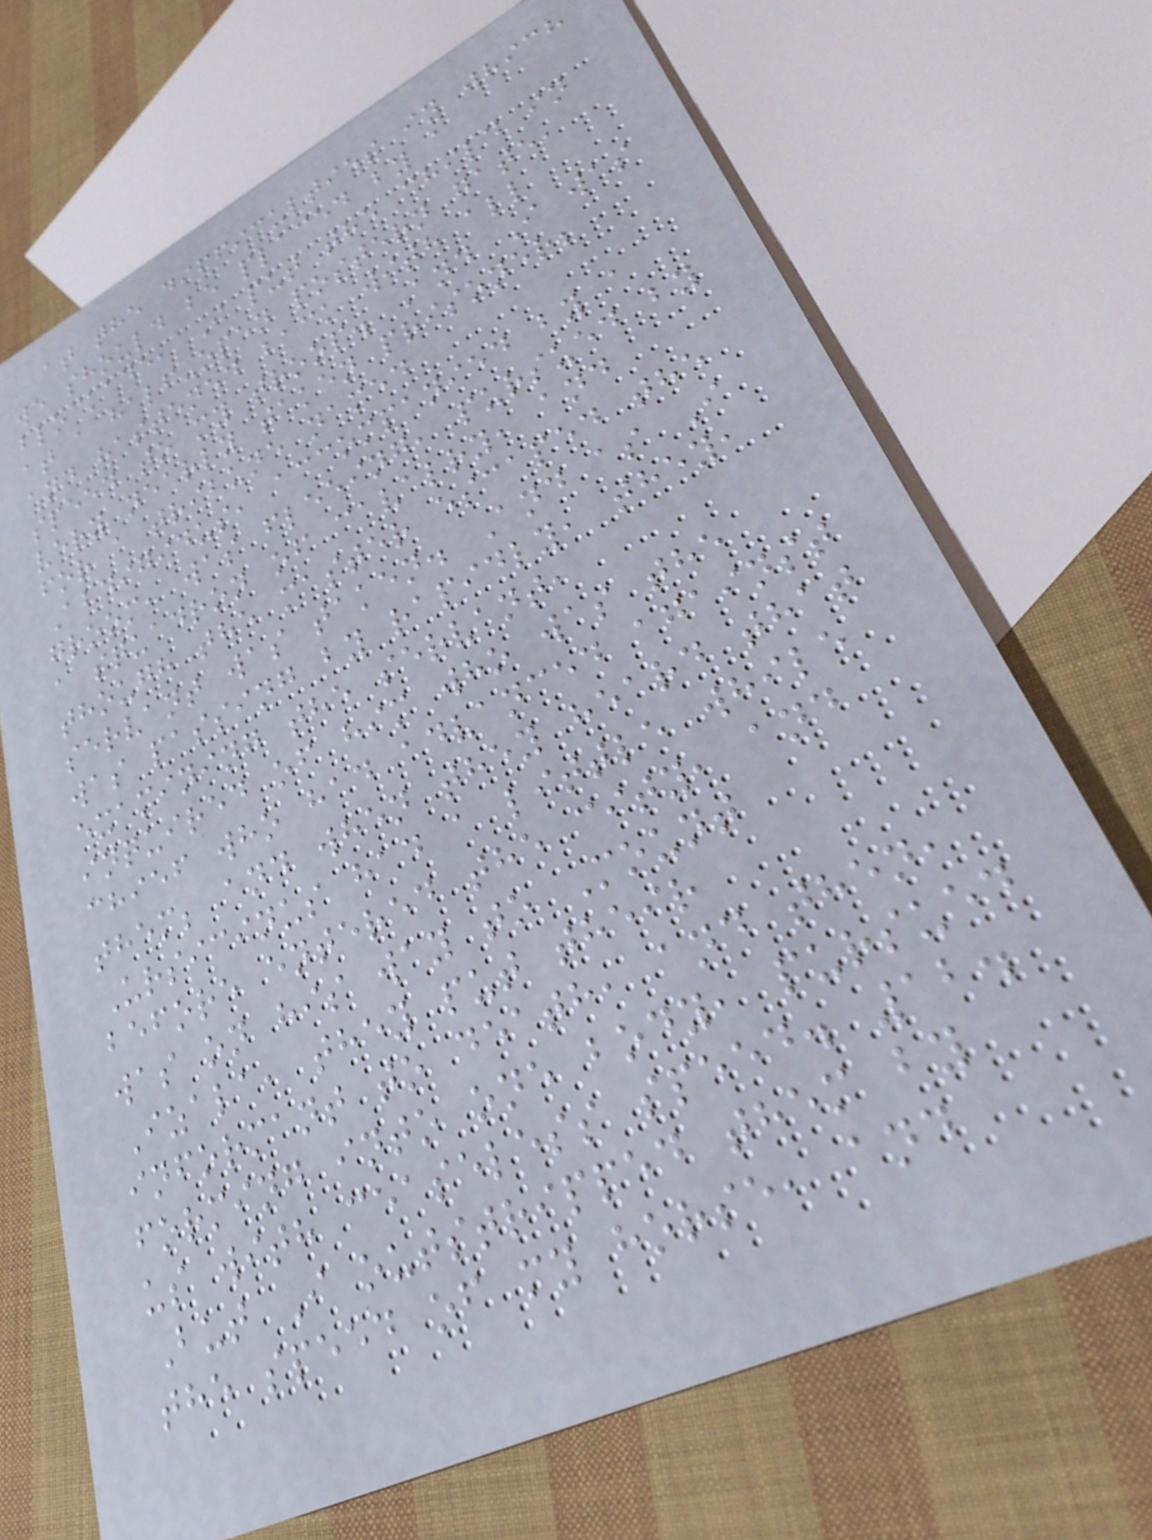at the difficulties in which
we should be placed by a
blockade, I put the child in
at a half-open postern gate,
and hastened back with all
speed to my troop. And I was
very nearly taken prisoner;
for a tribune named
Abdigidus, accompanied by a
groom, was fleeing, pursued by
a squadron of cavalry, and
though the master escaped the
servant was taken. And as I
was passing by rapidly, they,
examining the servant,
inquired of him who was the
chief who had advanced against
them; and when they heard that
Ursicinus had a little while
before entered the city, and
was on his way to Mount
Izala, they put their
informant to death, and then,
forming into one body, pursued
us with ceaseless speed. 12.
But I outstripped them by
the speed of my horse, and
